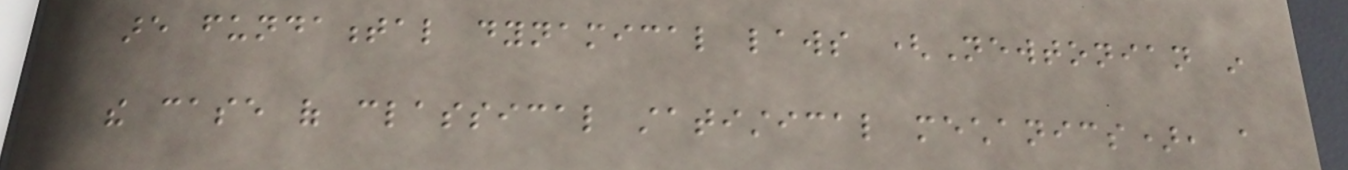are fundamental dynamical laws (Newtonian in
the case of classical statistical mechanics), a
